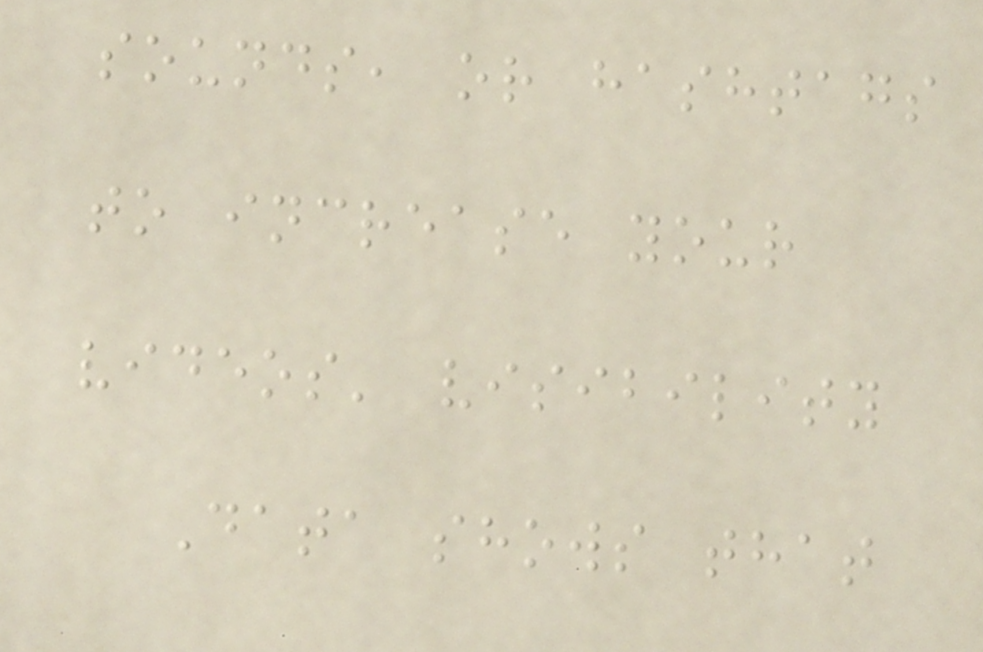sounds, or hashtags
to increase your
videos' visibility
Data shows that
